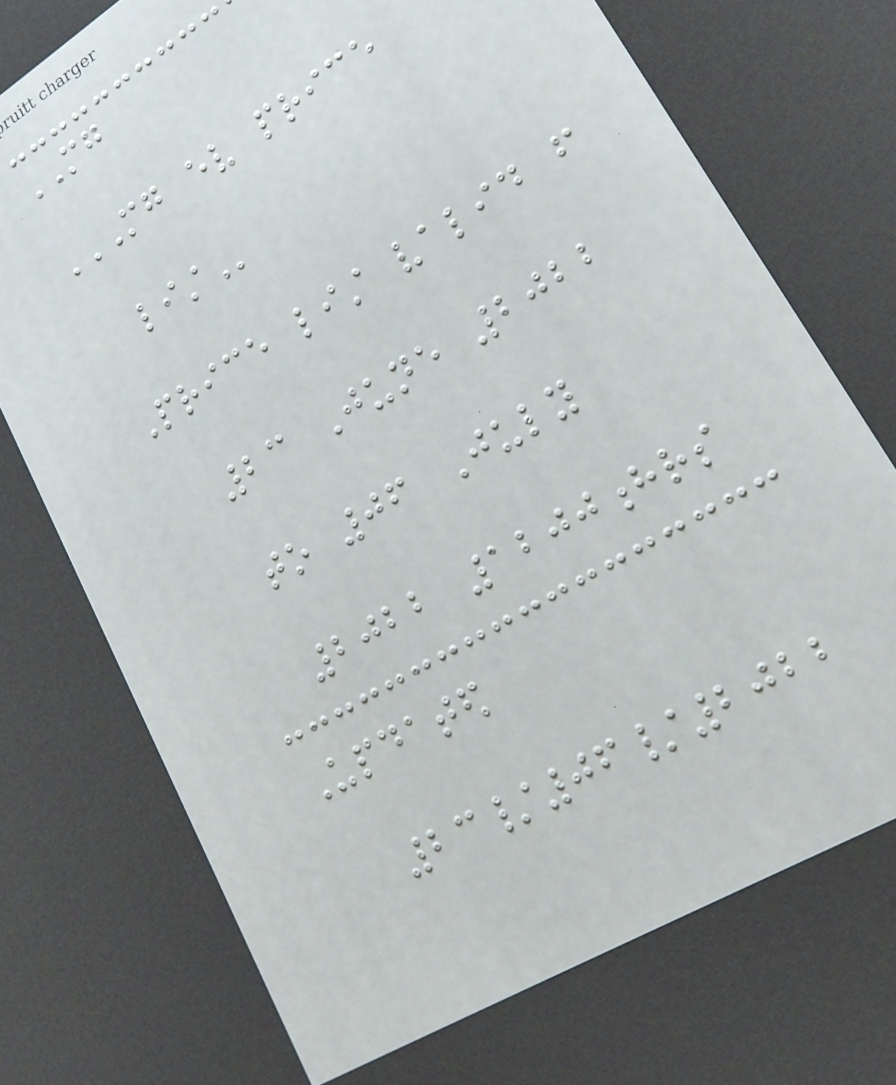MG
MG EV PRICE
LIST
Price list valid from
23 June 2022
to 06 July
2022 1200hrs
Updated
23/06/2022
